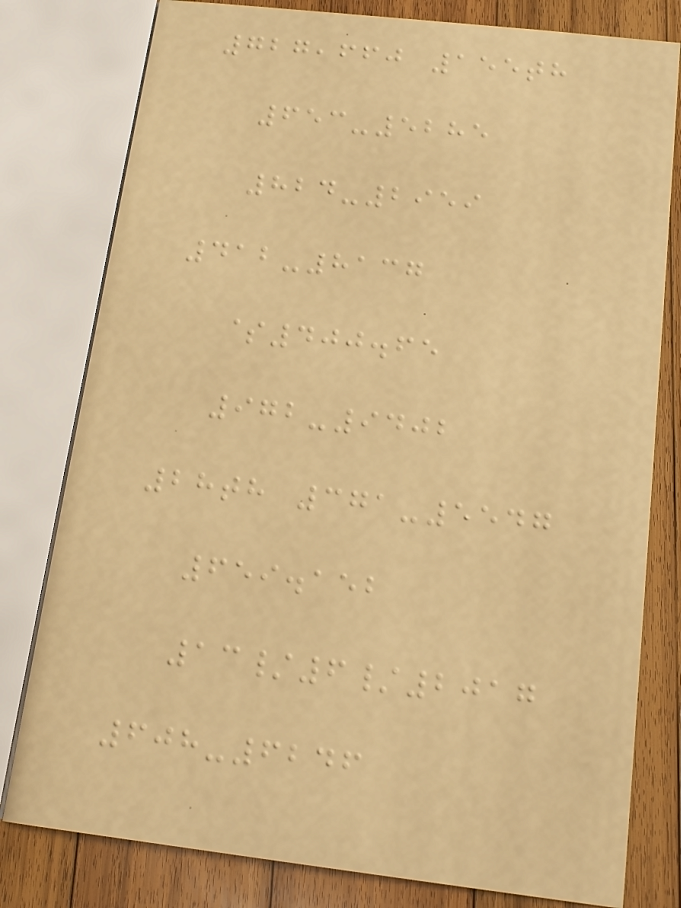727,660 155th
653-5285
824-2959
412-8137
$400.65
972-9402
28th 371-5547
659.152
13/6/2017
608-6246
